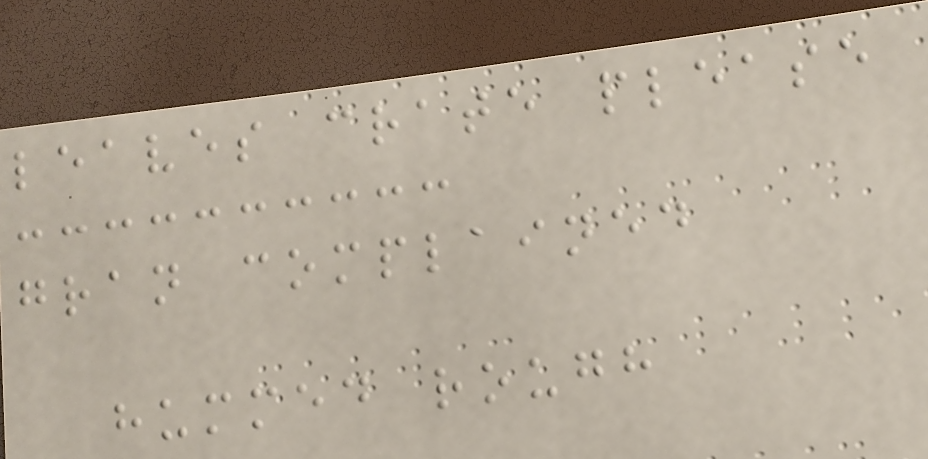leaves crate please
gran complained
hummed rough
